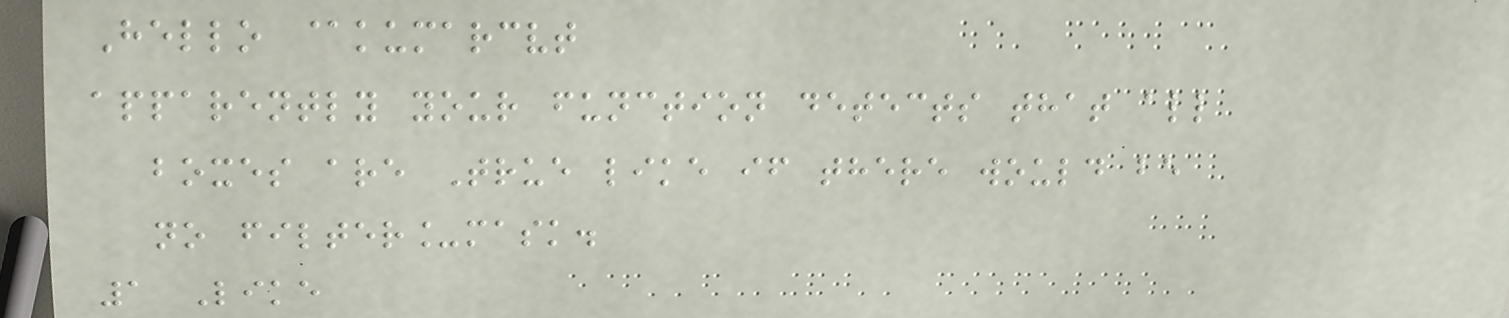Hello @kumarcvt
apparently your function detects that all
boxes are True like if there would be
no filter_mask.
1 Like
